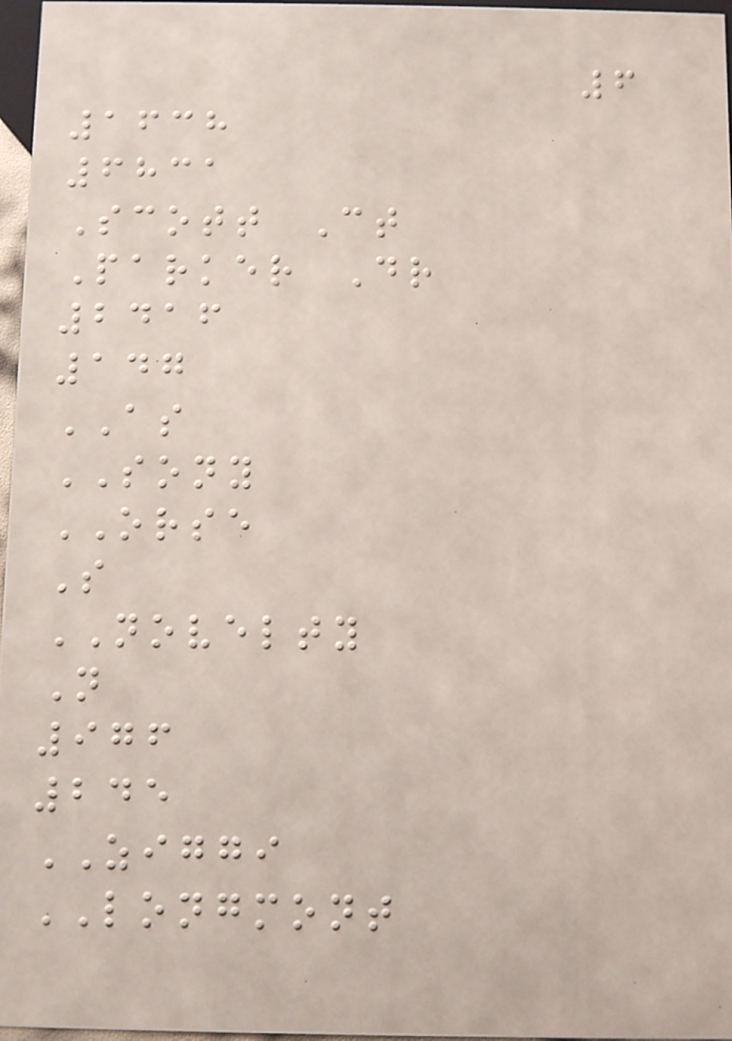6
1638
6831
Scott Ct
Parker Dr
2416
147
AS
SONY
ORSE
S
NOVELTY
N
976
245
ZIGGI
LONGMONT
